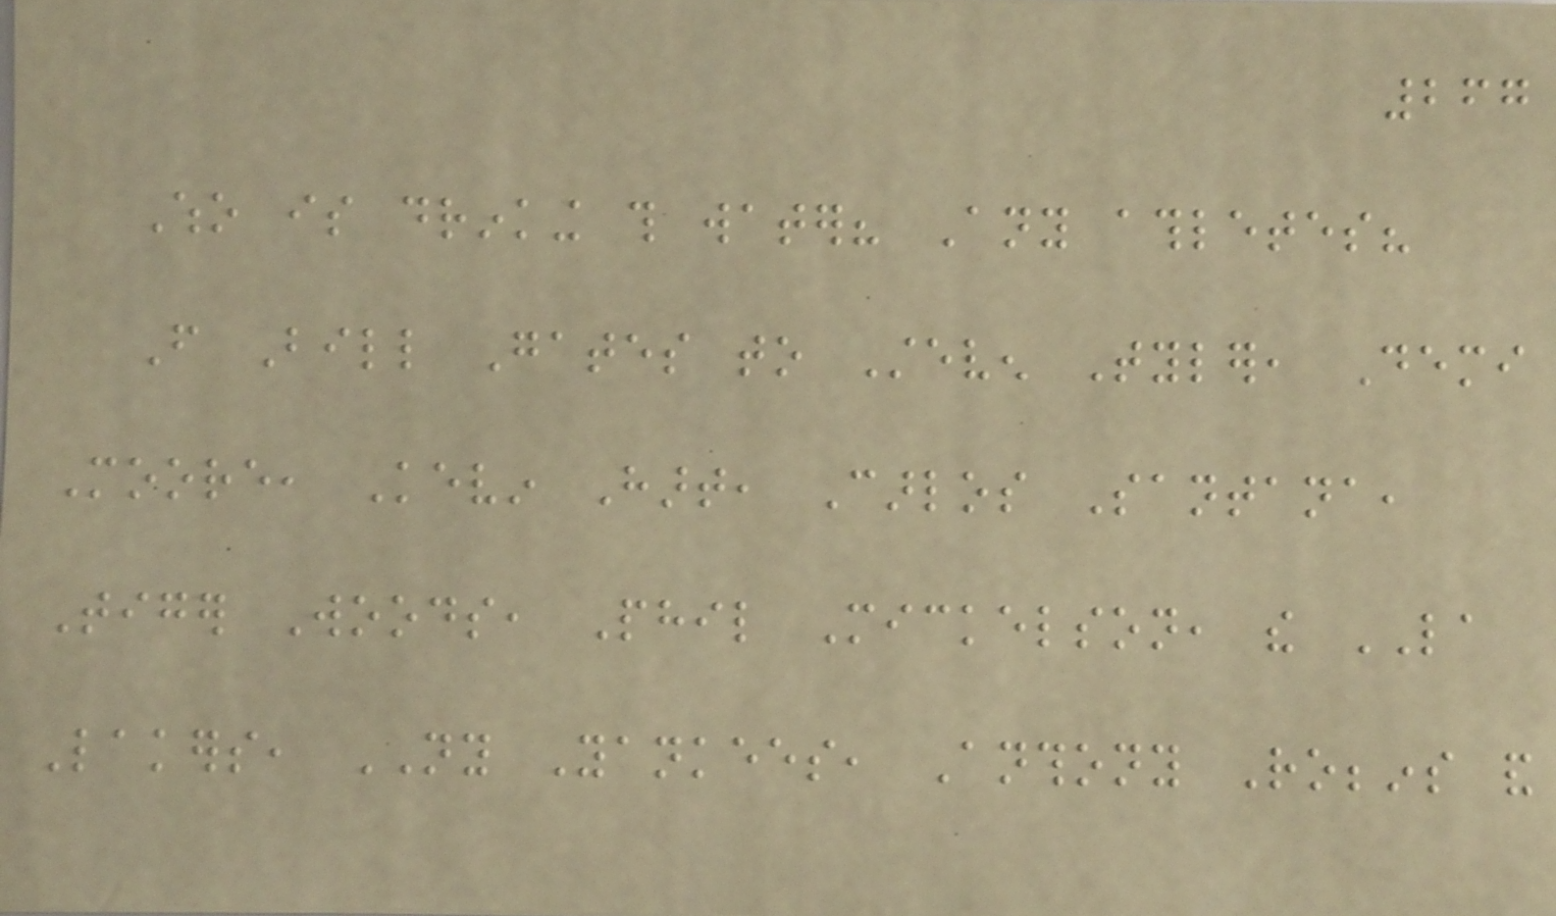267
Who is drinking this water? Any athletes?
From Bill Gates to Steven Tyler, Demi
Moore, Kevin Hart, Carlos Santana,
Tiger Woods, Phil Mickelson, the LA
Lakers, NY Yankees, Anthony Robbins and
